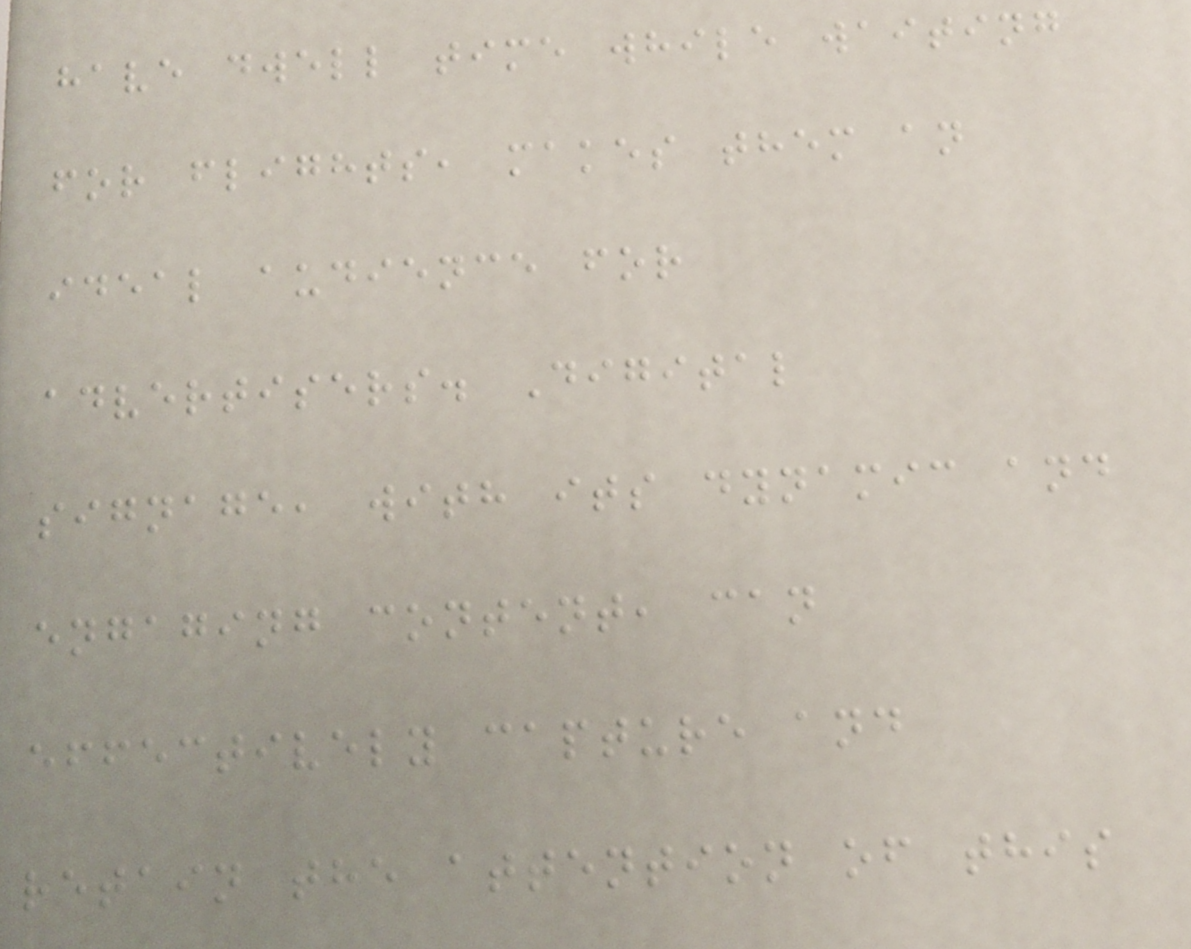have dwell time while waiting
for flights, makes them an
ideal audience for
advertisers. Digital
signage, with its dynamic and
engaging content, can
effectively capture and
retain the attention of this
